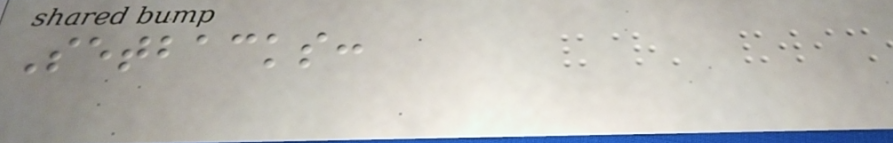Setbacks:
